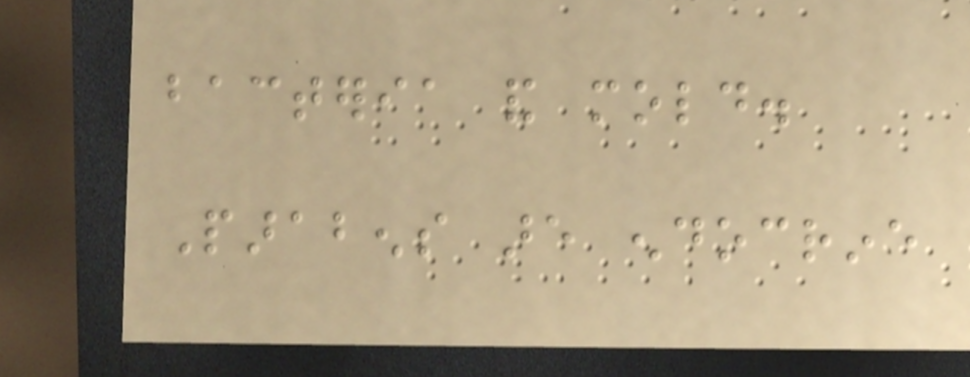bacteria and mold.
Parabens are endocrine
